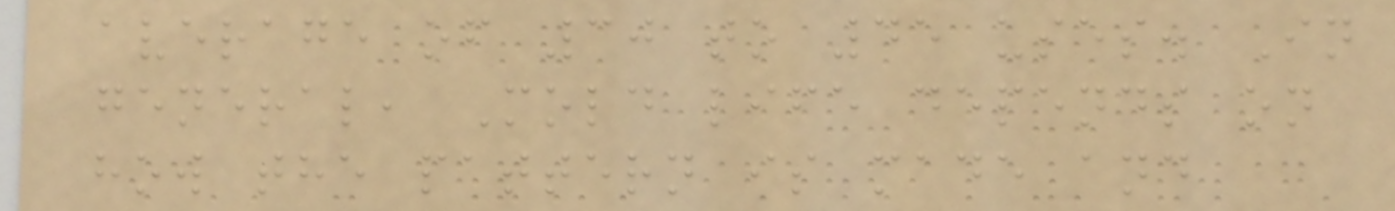average of 30 to 45 uses. In
general, Mold life depends on
how the pattern is made and
